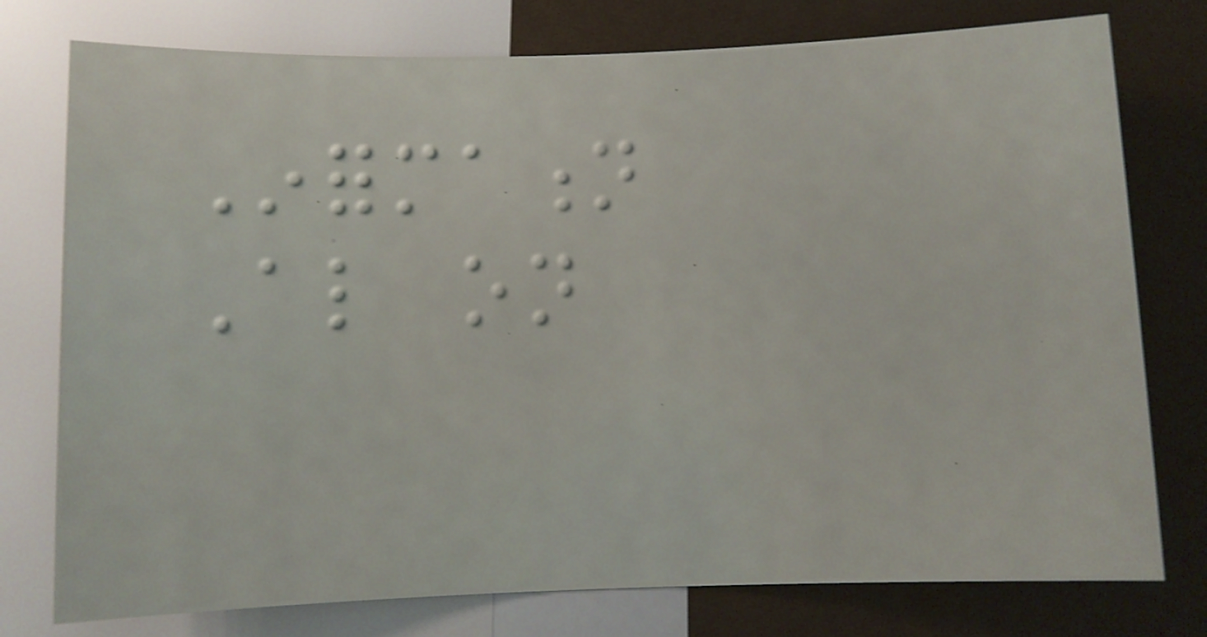Information
Also on
